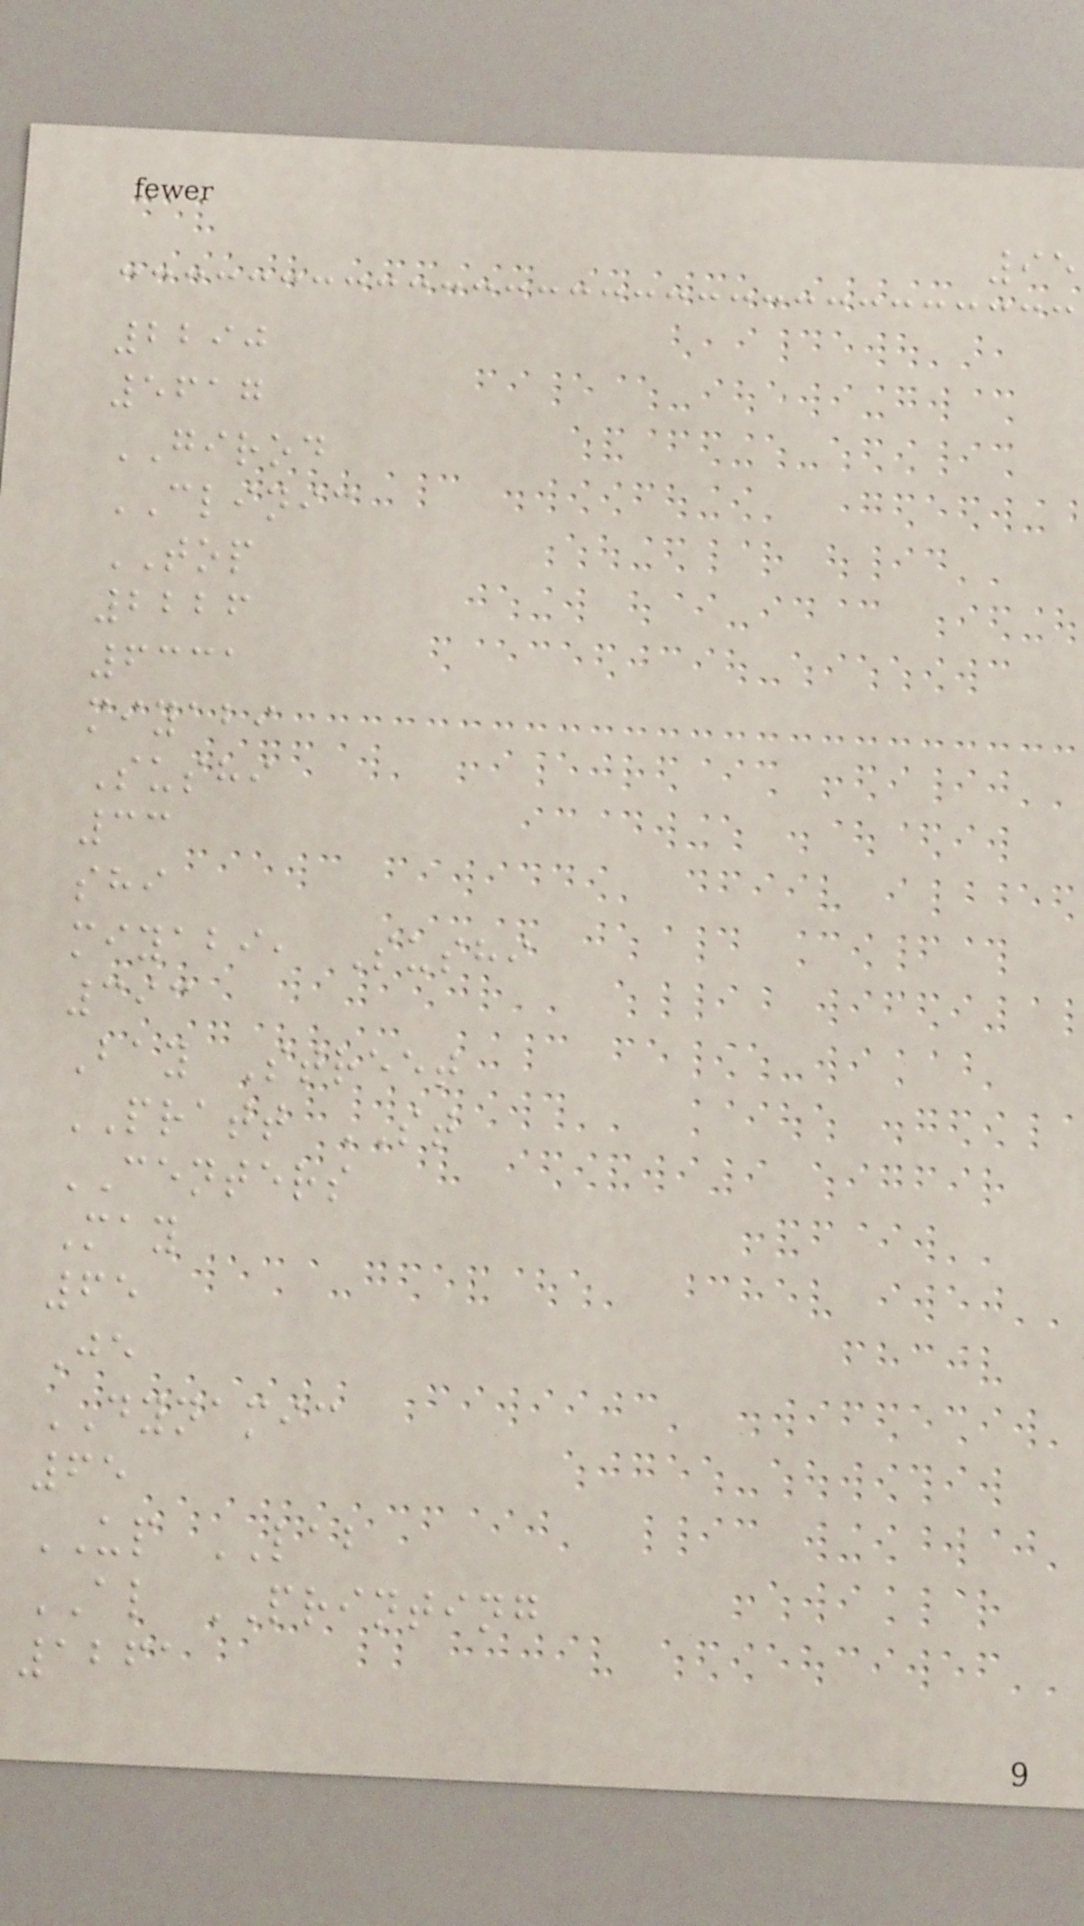95
2290
5617
GIROD
CLINIC
TOP
2226
6331
miyabi
Sushi
33
shi
miyabi, Sushi
393
Bay Street
PRATT ST
CENTERS
May
65
Je
DYNAMIC
65
UP LAB
AL PRINTING
1261
